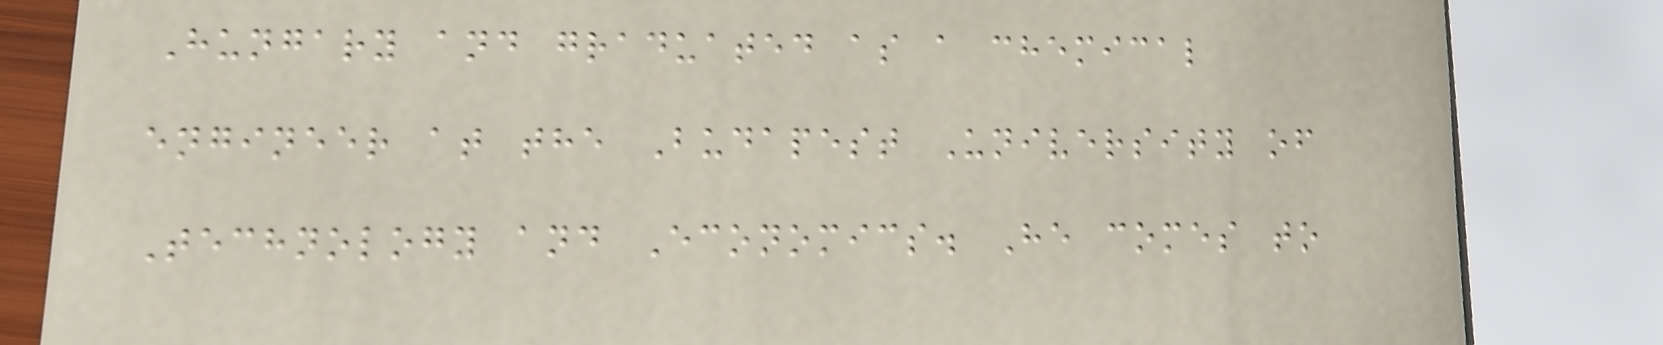Hungary and graduated as a chemical
engineer at the Budapest University of
Technology and Economics. He comes to
